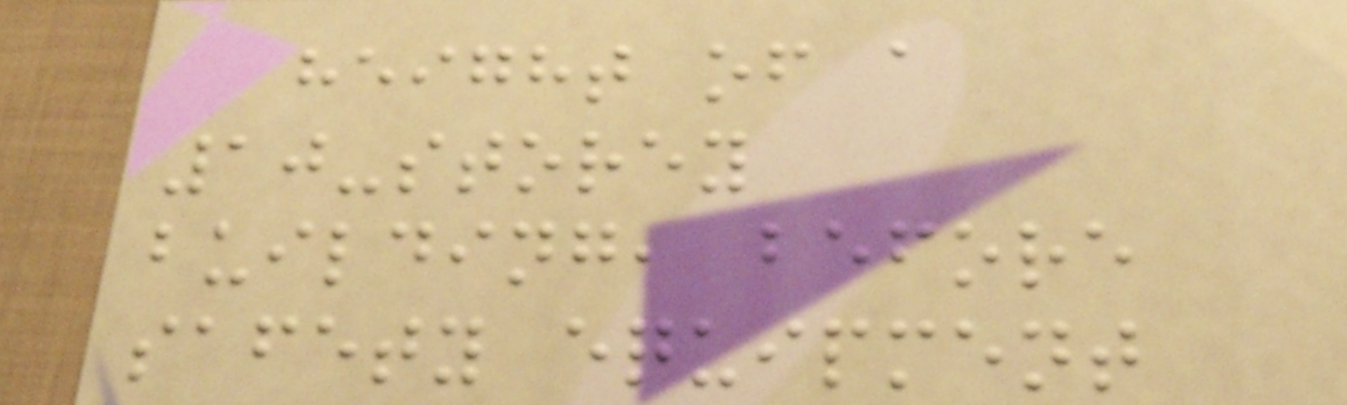height of a
10-storey
building, before
safety equipment
